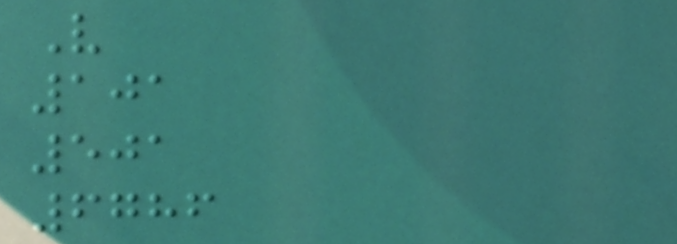V
101
501
6786
